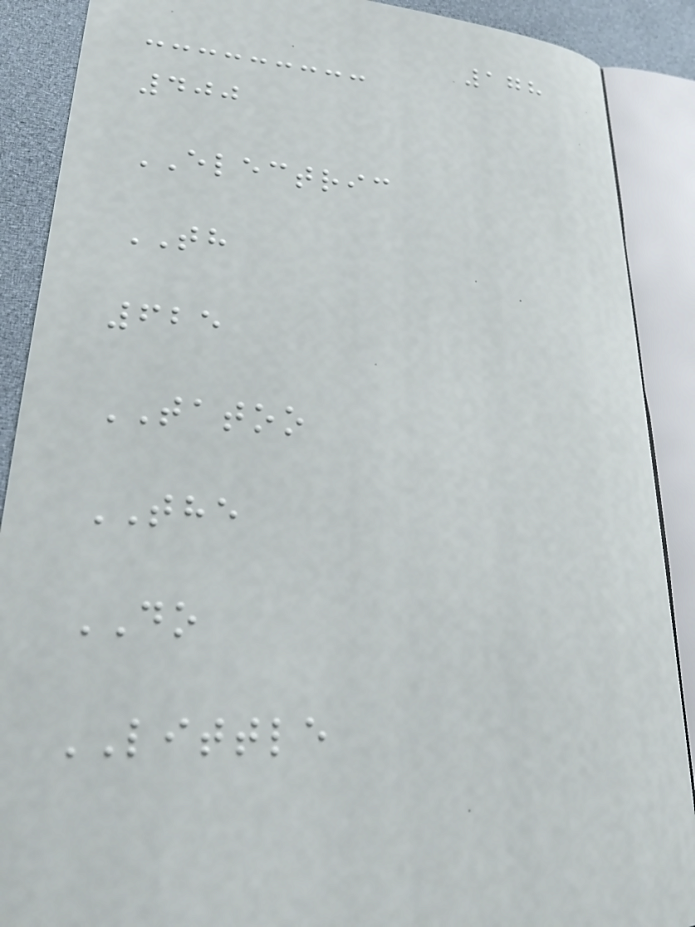178
400
ELECTRIC
TH
625
TATOO
THE
DO
LITTLE
